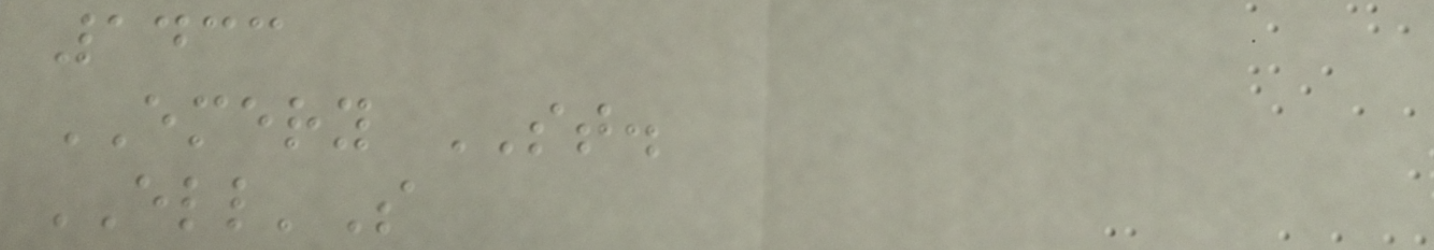1433
EMERY ST.
ELL'S
